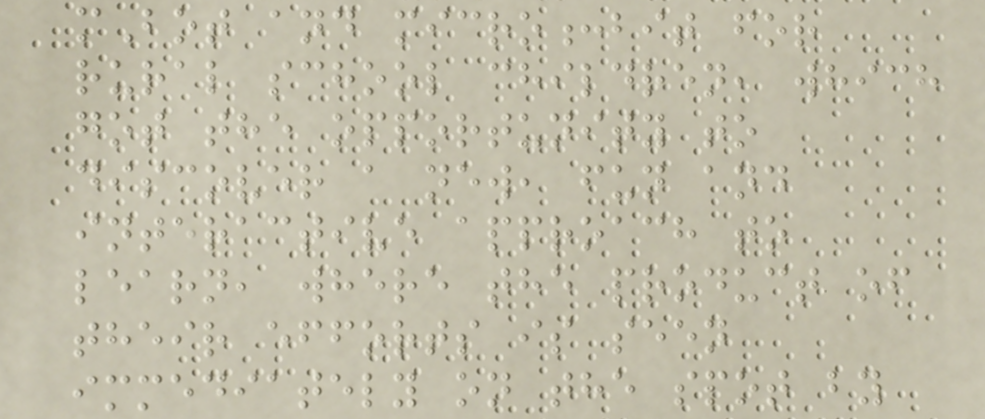mBot and micro:bit for
rural school children, which
got the opportunity to
discover a new, fun and
interactive approach to
learn, where the product of
their efforts is seen
immediately on the spot by
